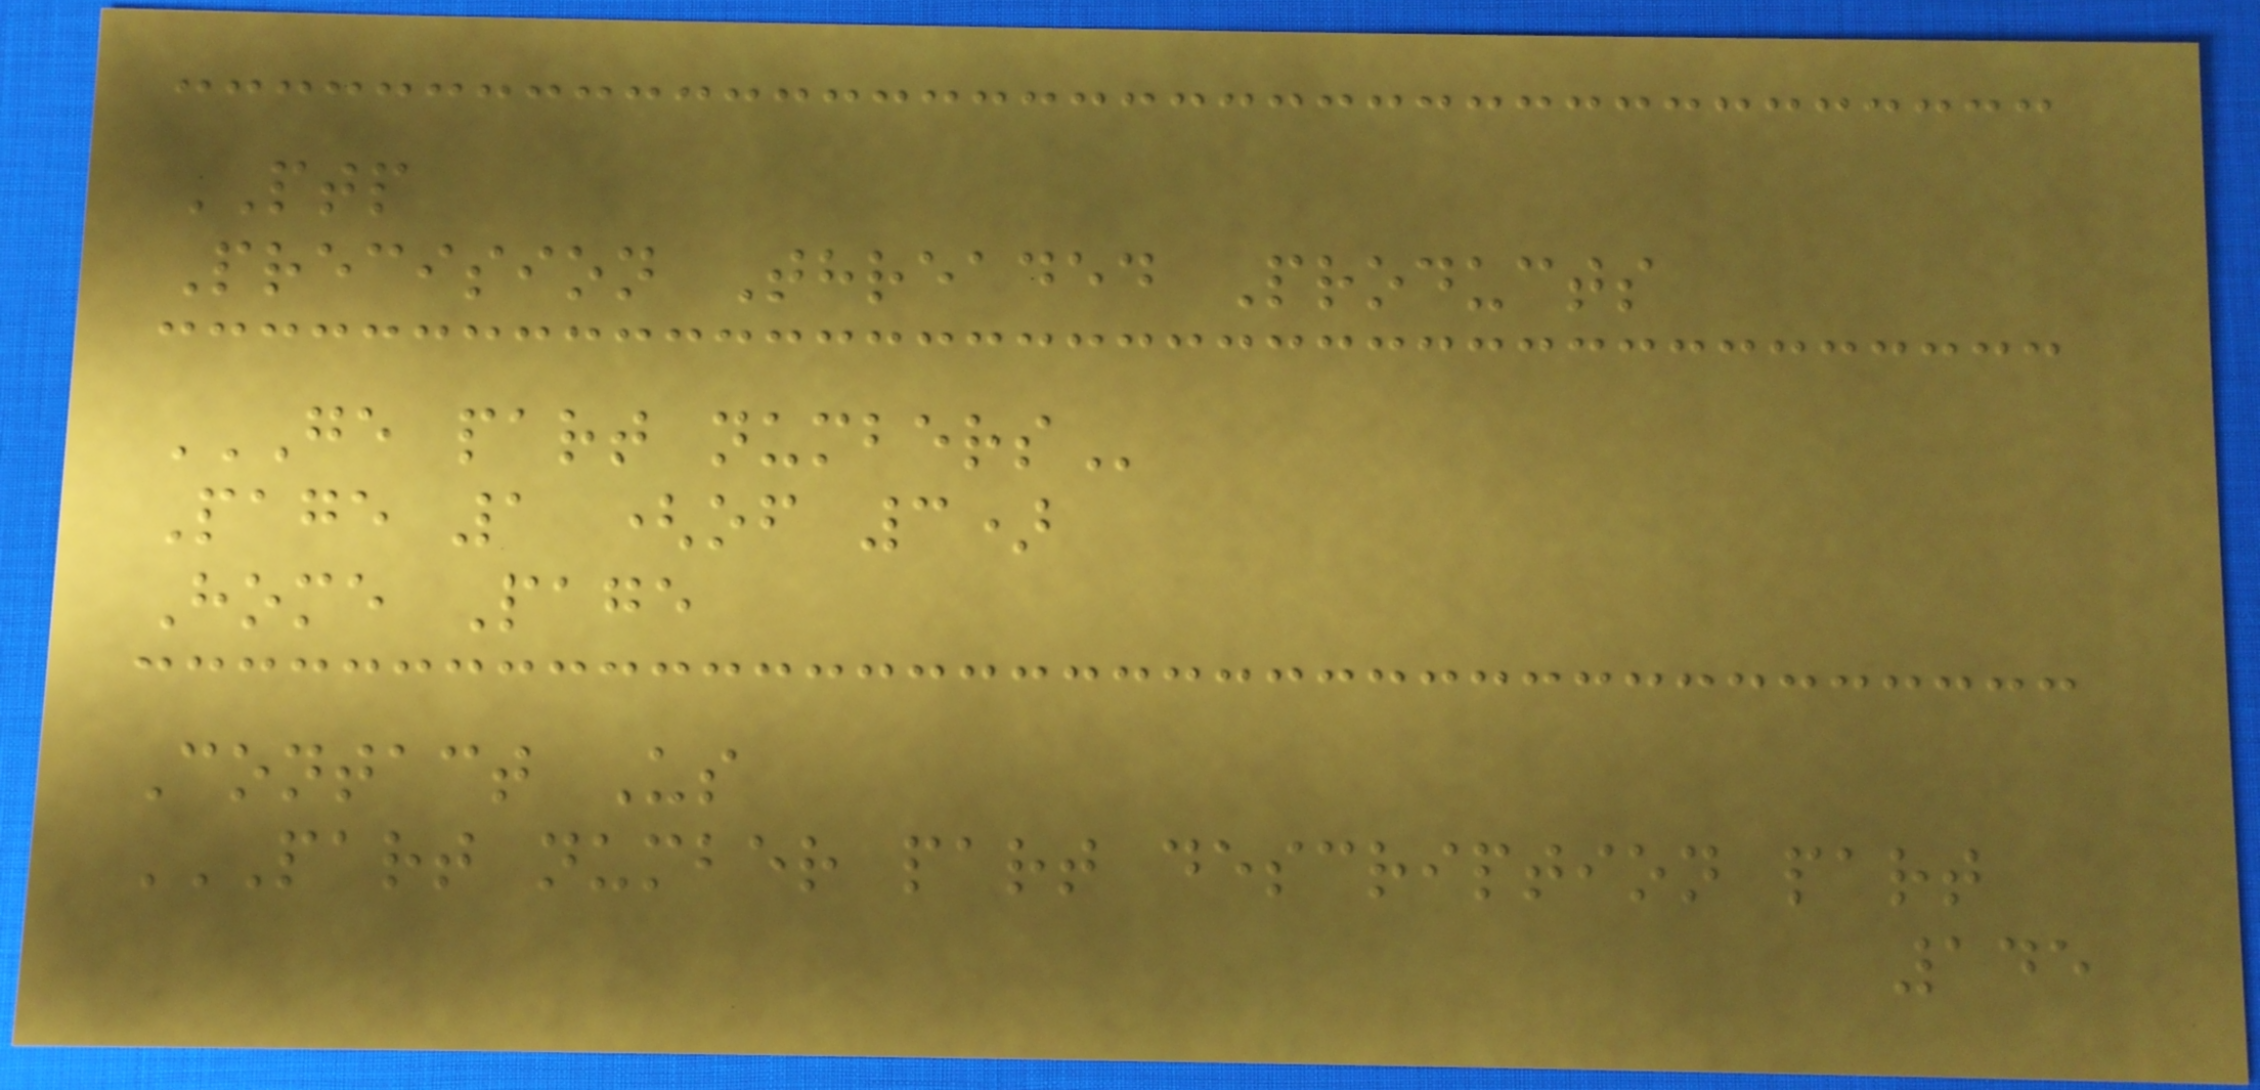PTP
Precision Threaded Products
GE PART NUMBERS
Page 1 (of 3)
Home Page
Contact Us
PART NUMBER PART DESCRIPTION PART
145
